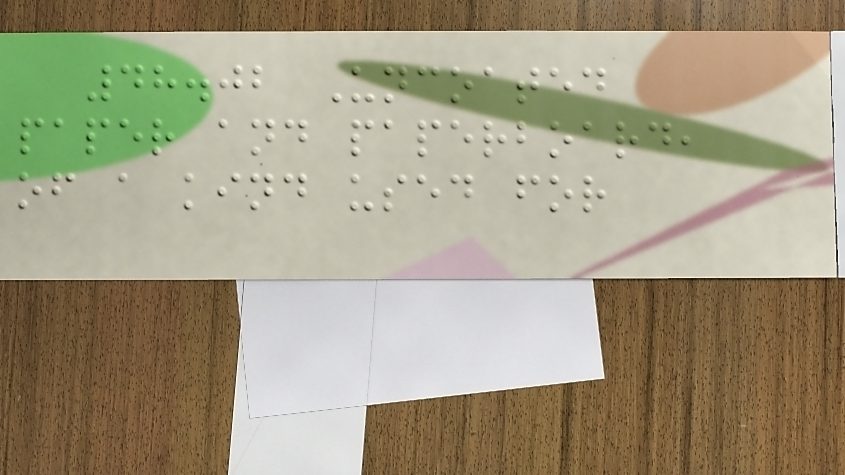48.02 Uncoated
paper and paperboard,
of a kind used for
